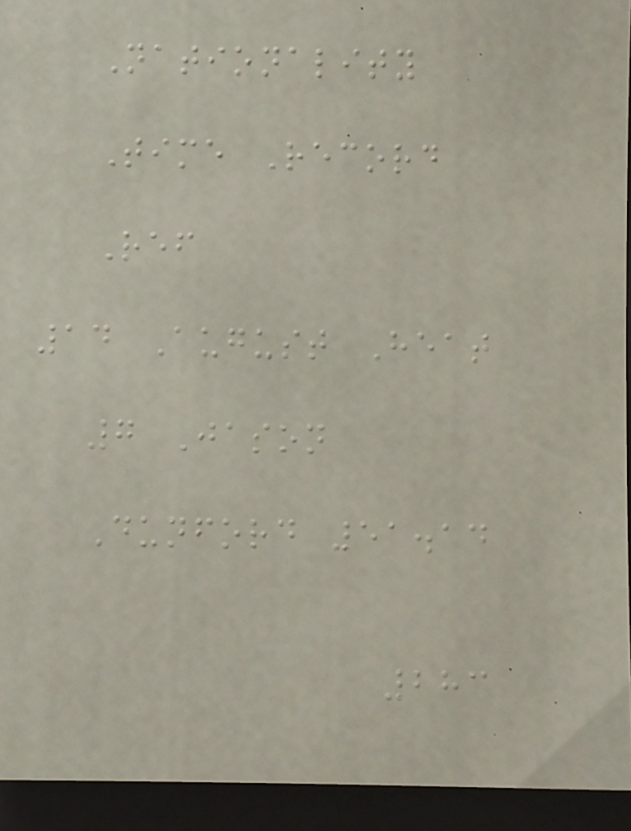Nationality
Time Record
Ref
14 August Heat
7 Jason
Dunford 51.14
283
